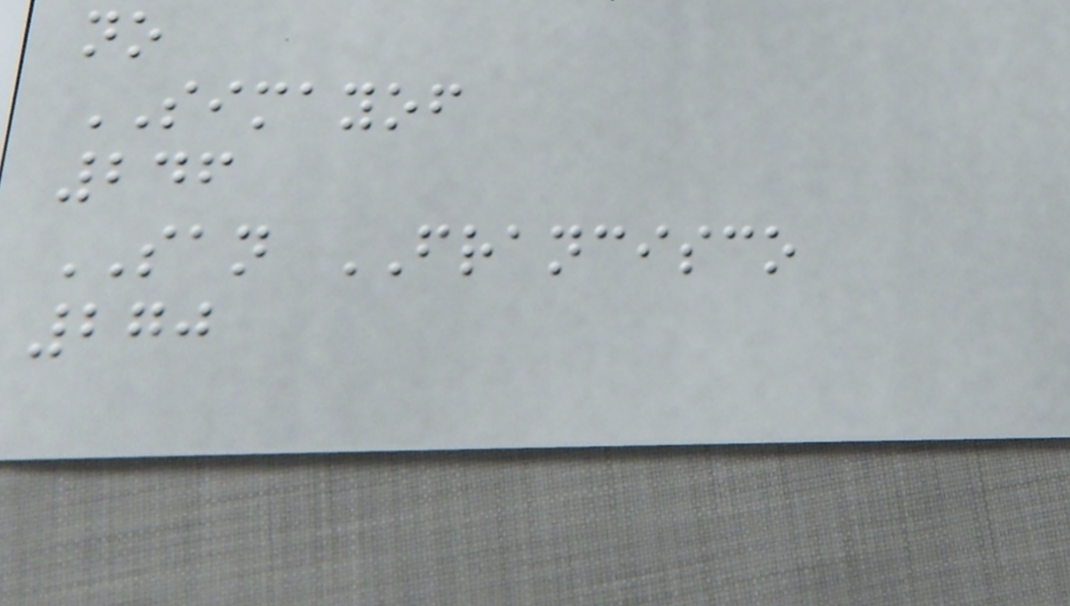no
SIMAYOF
246
SAN FRANCISCO
270
